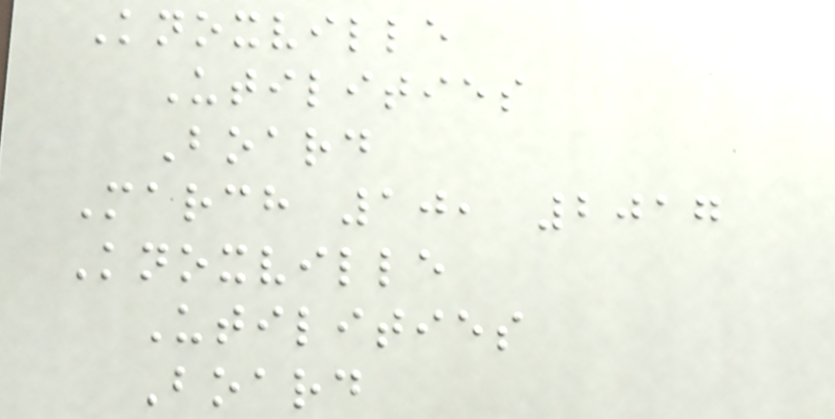Knoxville
Utilities
Board
March 10, 2017
Knoxville
Utilities
Board
